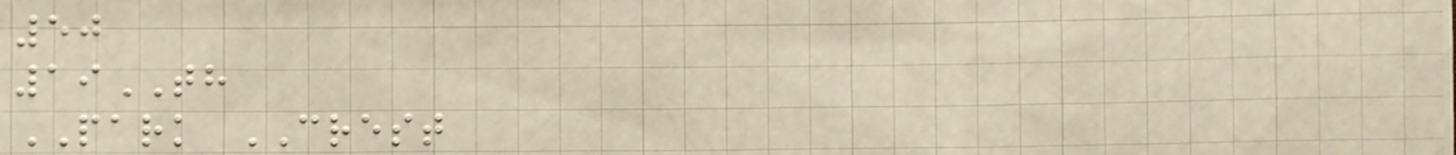50
19TH
PARK CREST
